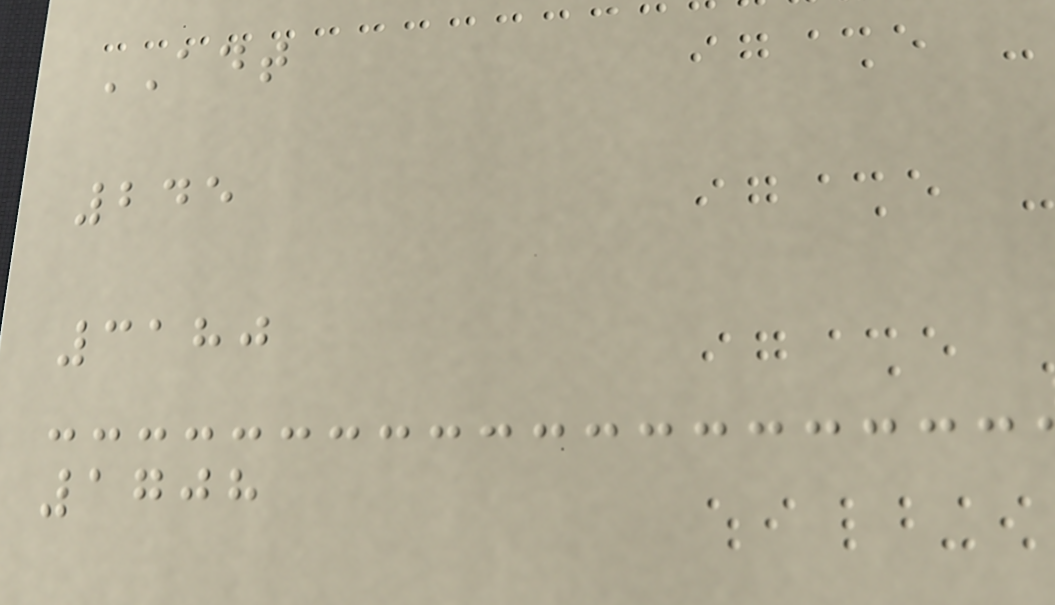ADT
245
3180
1708
